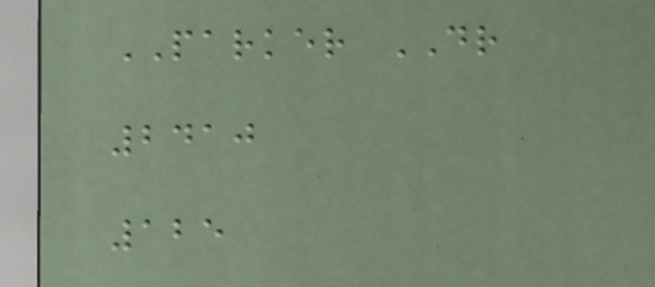PARKER DR
2410
125
